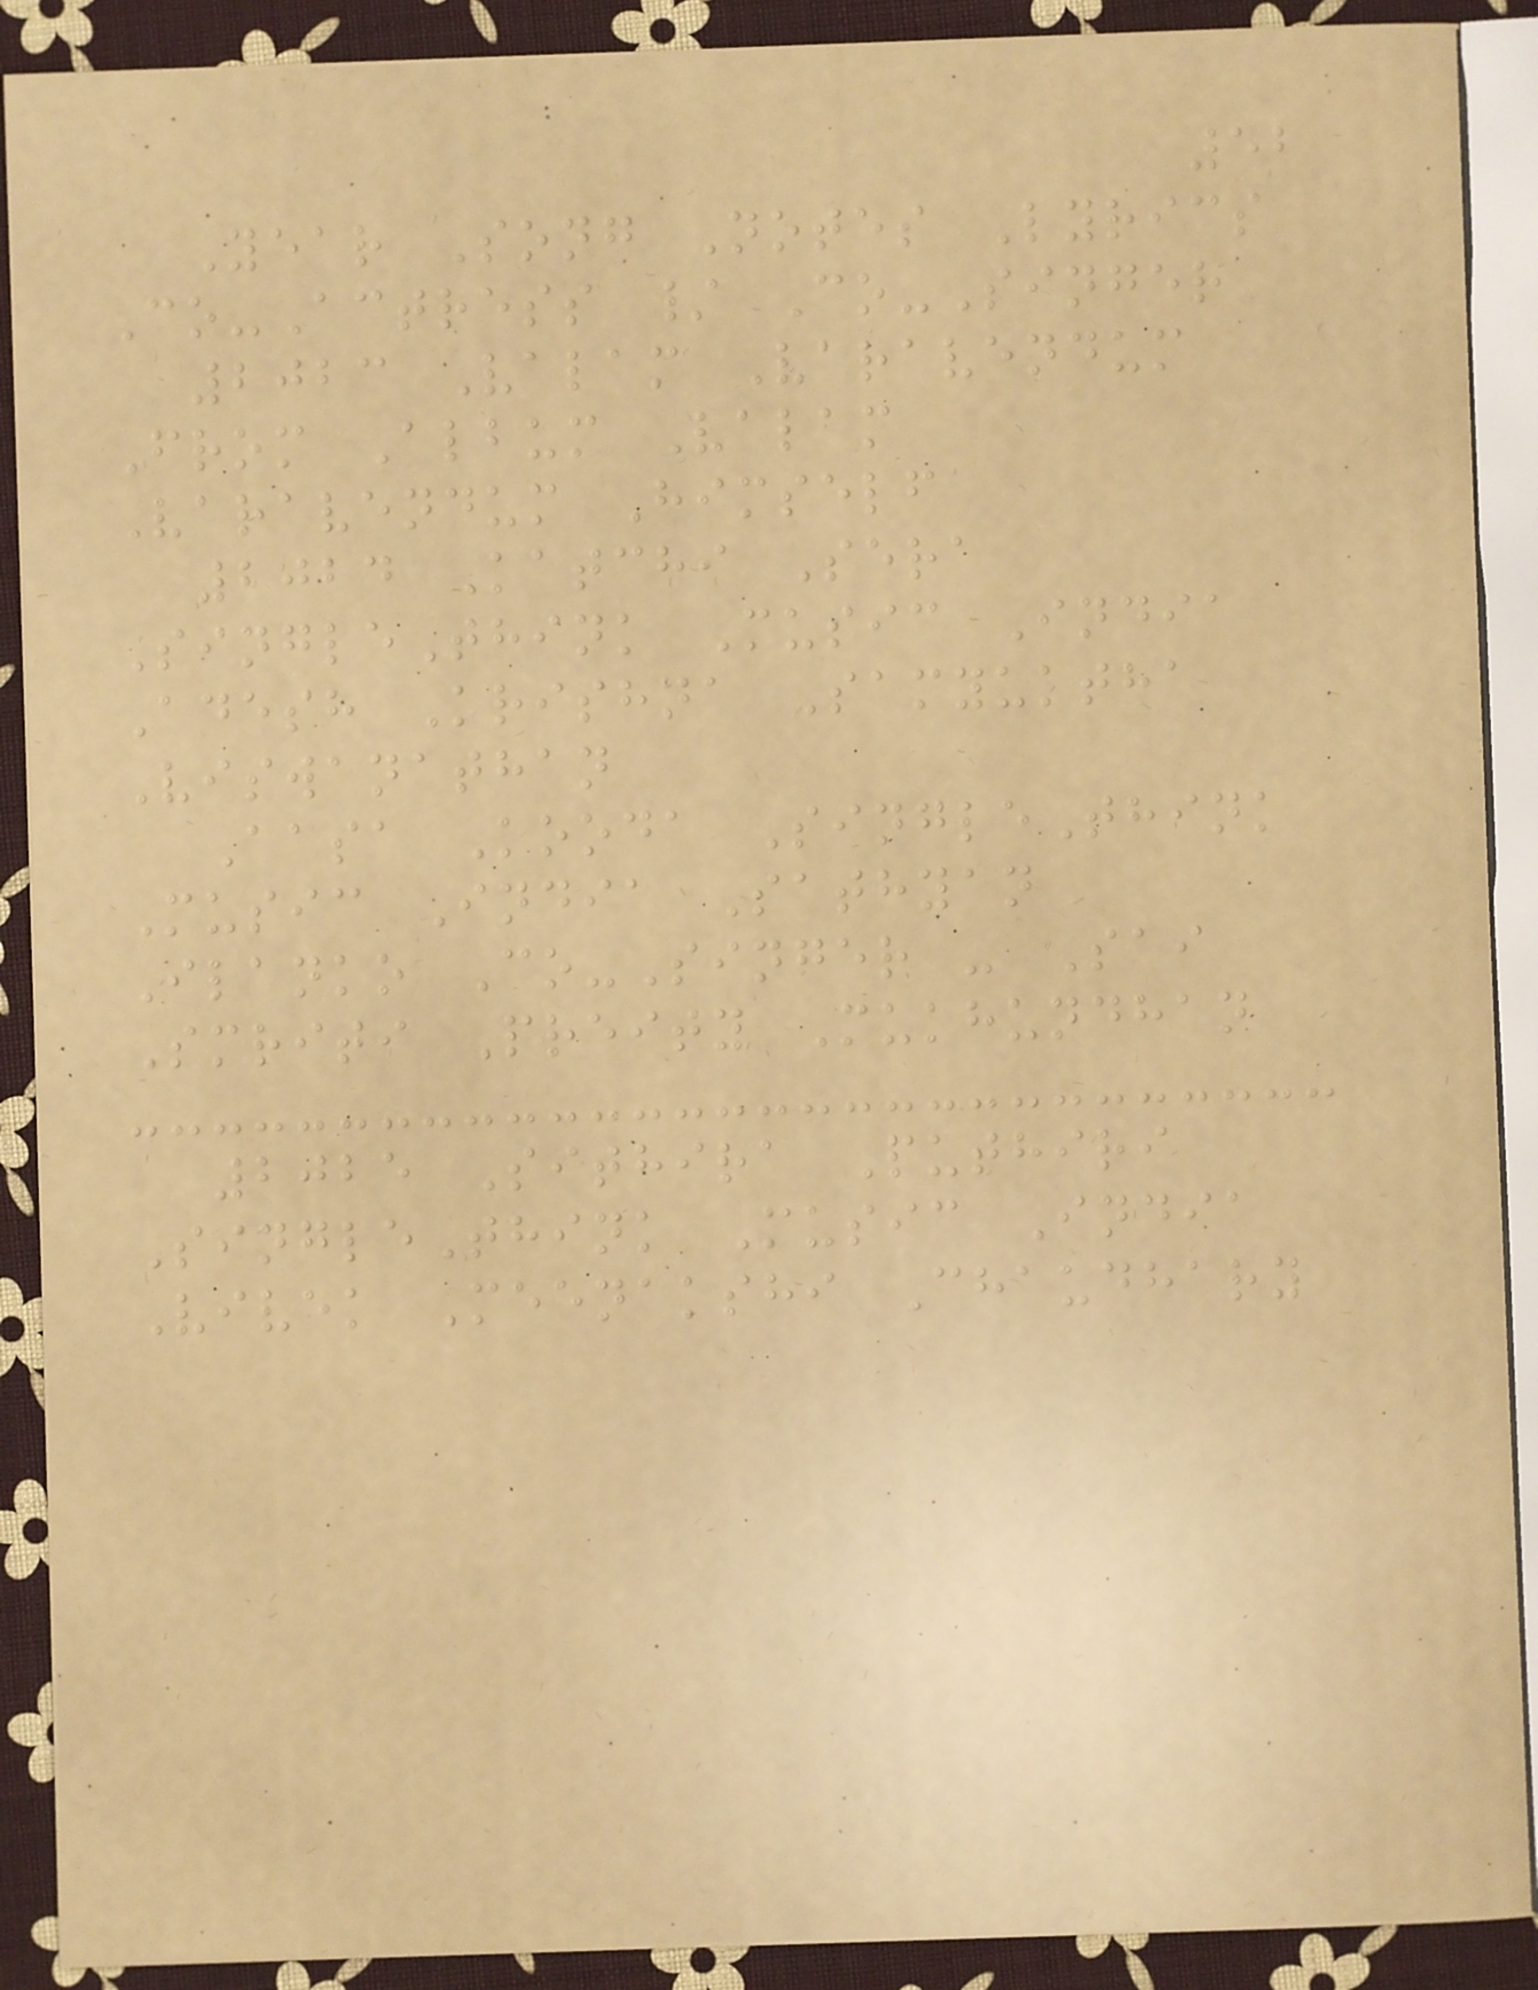52
Year Song Notes Lyrics
Co-Actress / Co-Singer
2023 Valam Varavendum
From Album Valam
Varavendum Himself
2024 Katchi Sera
SingleThink Music India
Adesh Krishna Samyuktha
Viswanathan
Aasa Kooda SingleThink
Music India Sathyan
Ilanko Co-Singer - Sai
Smriti Preity Mukhundhan
2025 Sithira Puthiri
SingleThink Music India
Vivek Meenakshi Chaudhary
